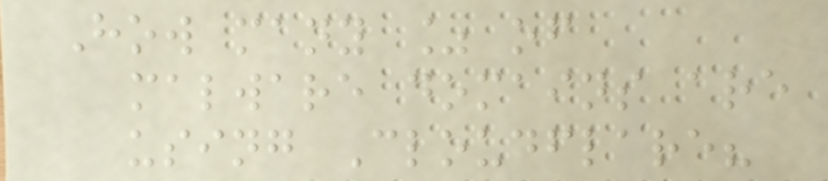How many % of
malware domains are
using Cloudflare?
